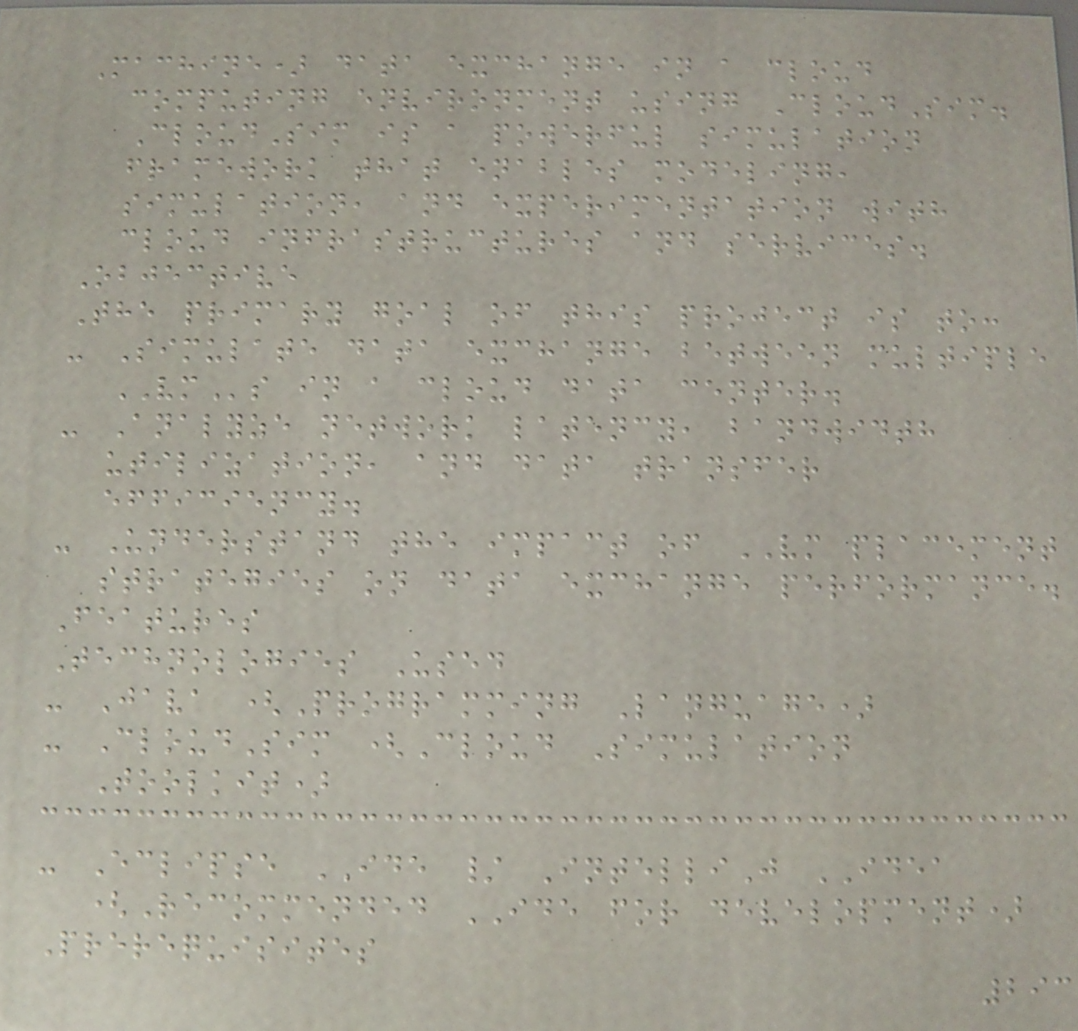Machine) data exchange in a cloud
computing environment using CloudSim.
CloudSim is a powerful simulation
framework that enables modeling,
simulation, and experimentation with
cloud infrastructures and services.
Objective
The primary goal of this project is to:
- Simulate data exchange between multiple
VMs in a cloud data center.
- Analyze network latency, bandwidth
utilization, and data transfer
efficiency.
- Understand the impact of VM placement
strategies on data exchange performance.
Features
Technologies Used
- Java (Programming Language)
- CloudSim (Cloud Simulation
Toolkit)
- Eclipse IDE / IntelliJ IDEA
(Recommended IDE for development)
Prerequisites
293
